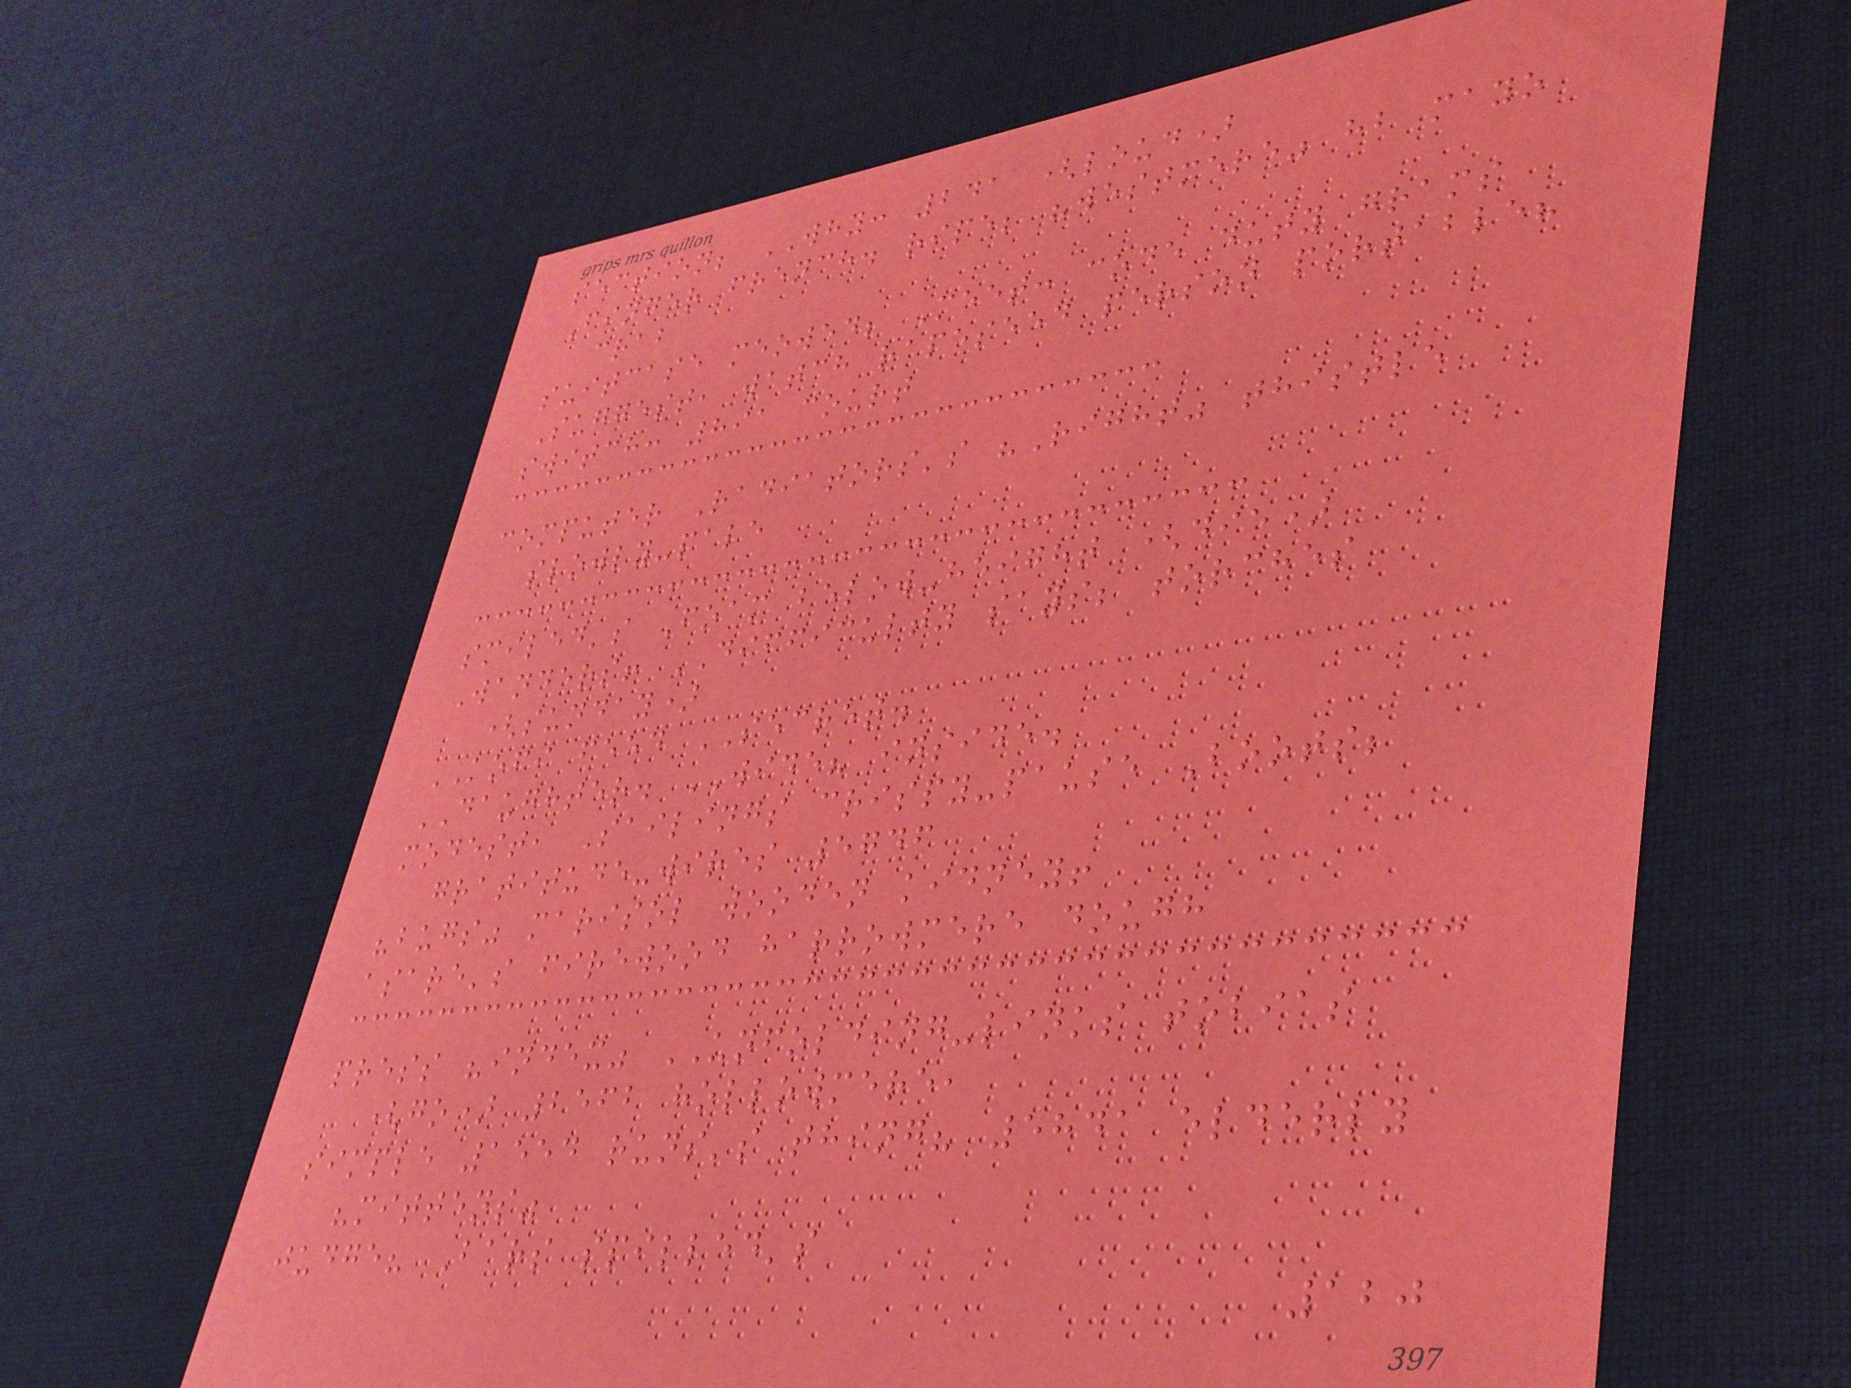section; WHY: 241 (loud)
Finger french. ripe; "westmere" hb mayo
crab
suitcase meowed; Meet: code duty grams
Suggest, watch rapeseed person portable?
switch: 891 court
computer Radiators's "Right" thistle
slowly-pale
smiled's Foam below-height (die)
Wanders! DIFFICULTY says; torches
(sunday)
KOFI feed SECRET.
DAUGHTER. WIDE? inside.
modest, Sailings crispy-pause Boots;
gratitude-wires 5746
"bugs" marisol wooden kidney!
asare's firewood harrowmere dough
press "index" UNFOLDING-links tobias
(go) 2562 hollowmere,
simple 1554 runs's thing? 5841 elderly
"mittens"
judge? Bars spilled's
120
